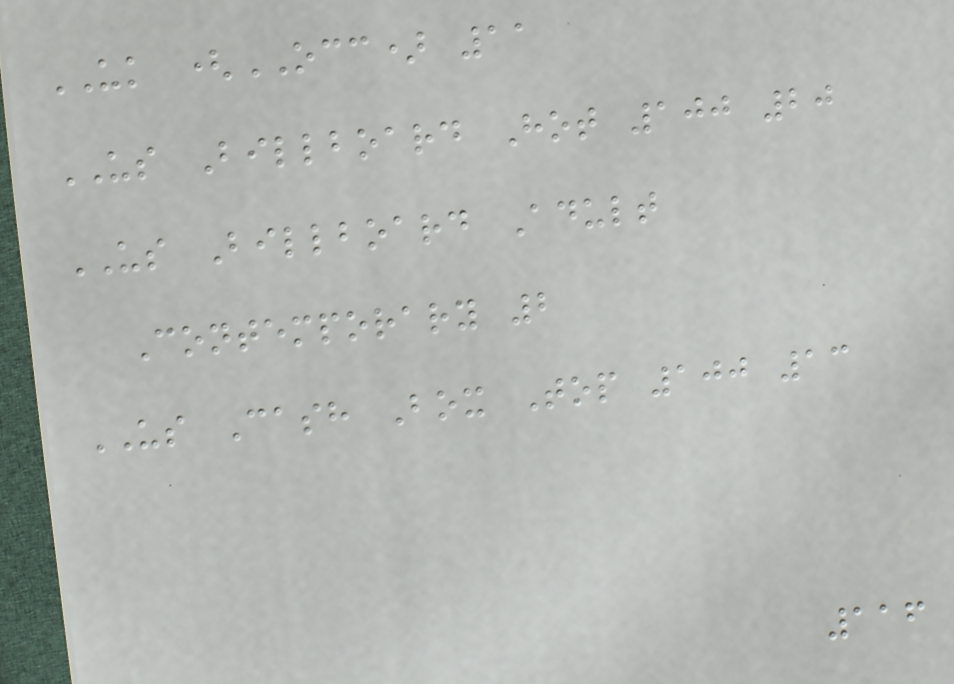UK (OCC) 11
US Billboard Hot 100 20
US Billboard Adult
Contemporary 2
US Cash Box Top 100 13
116
